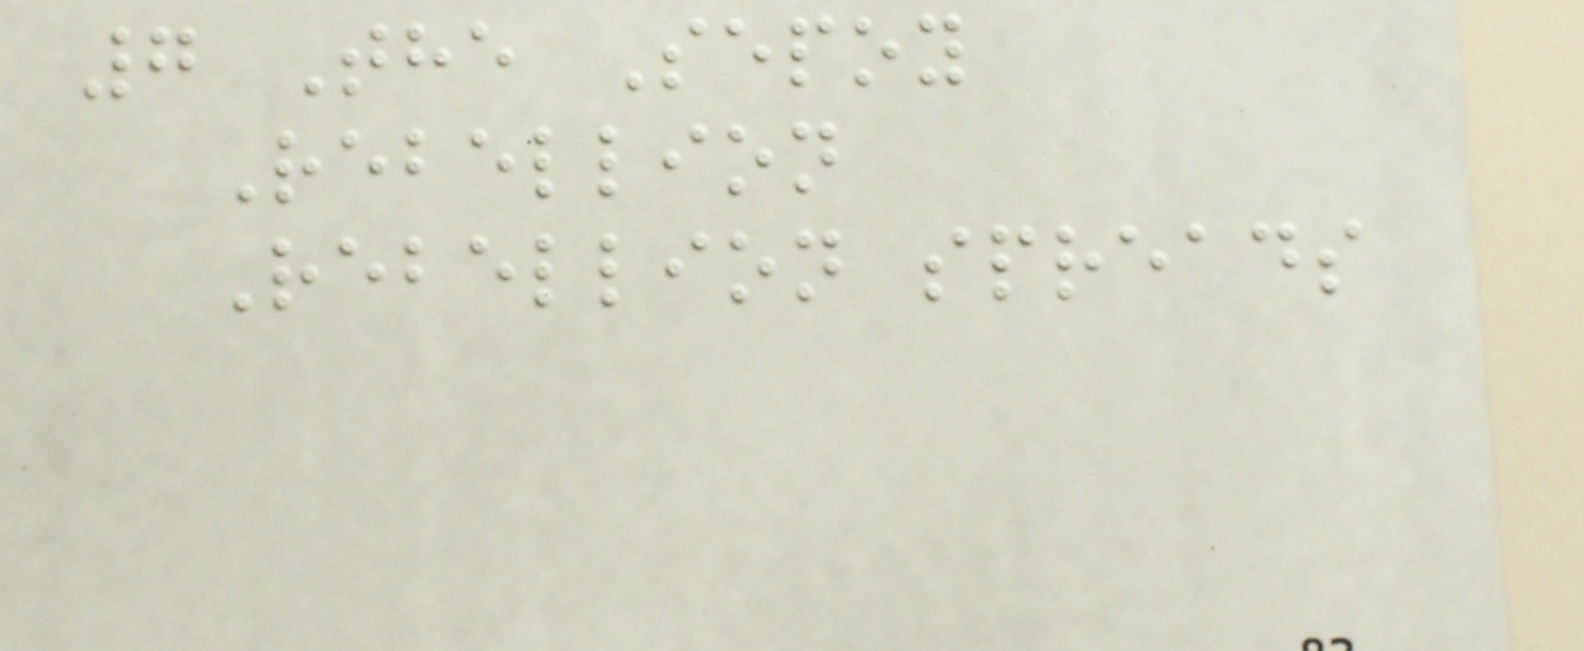7 The Sepoy
Rebellion
Rebellion spreads
